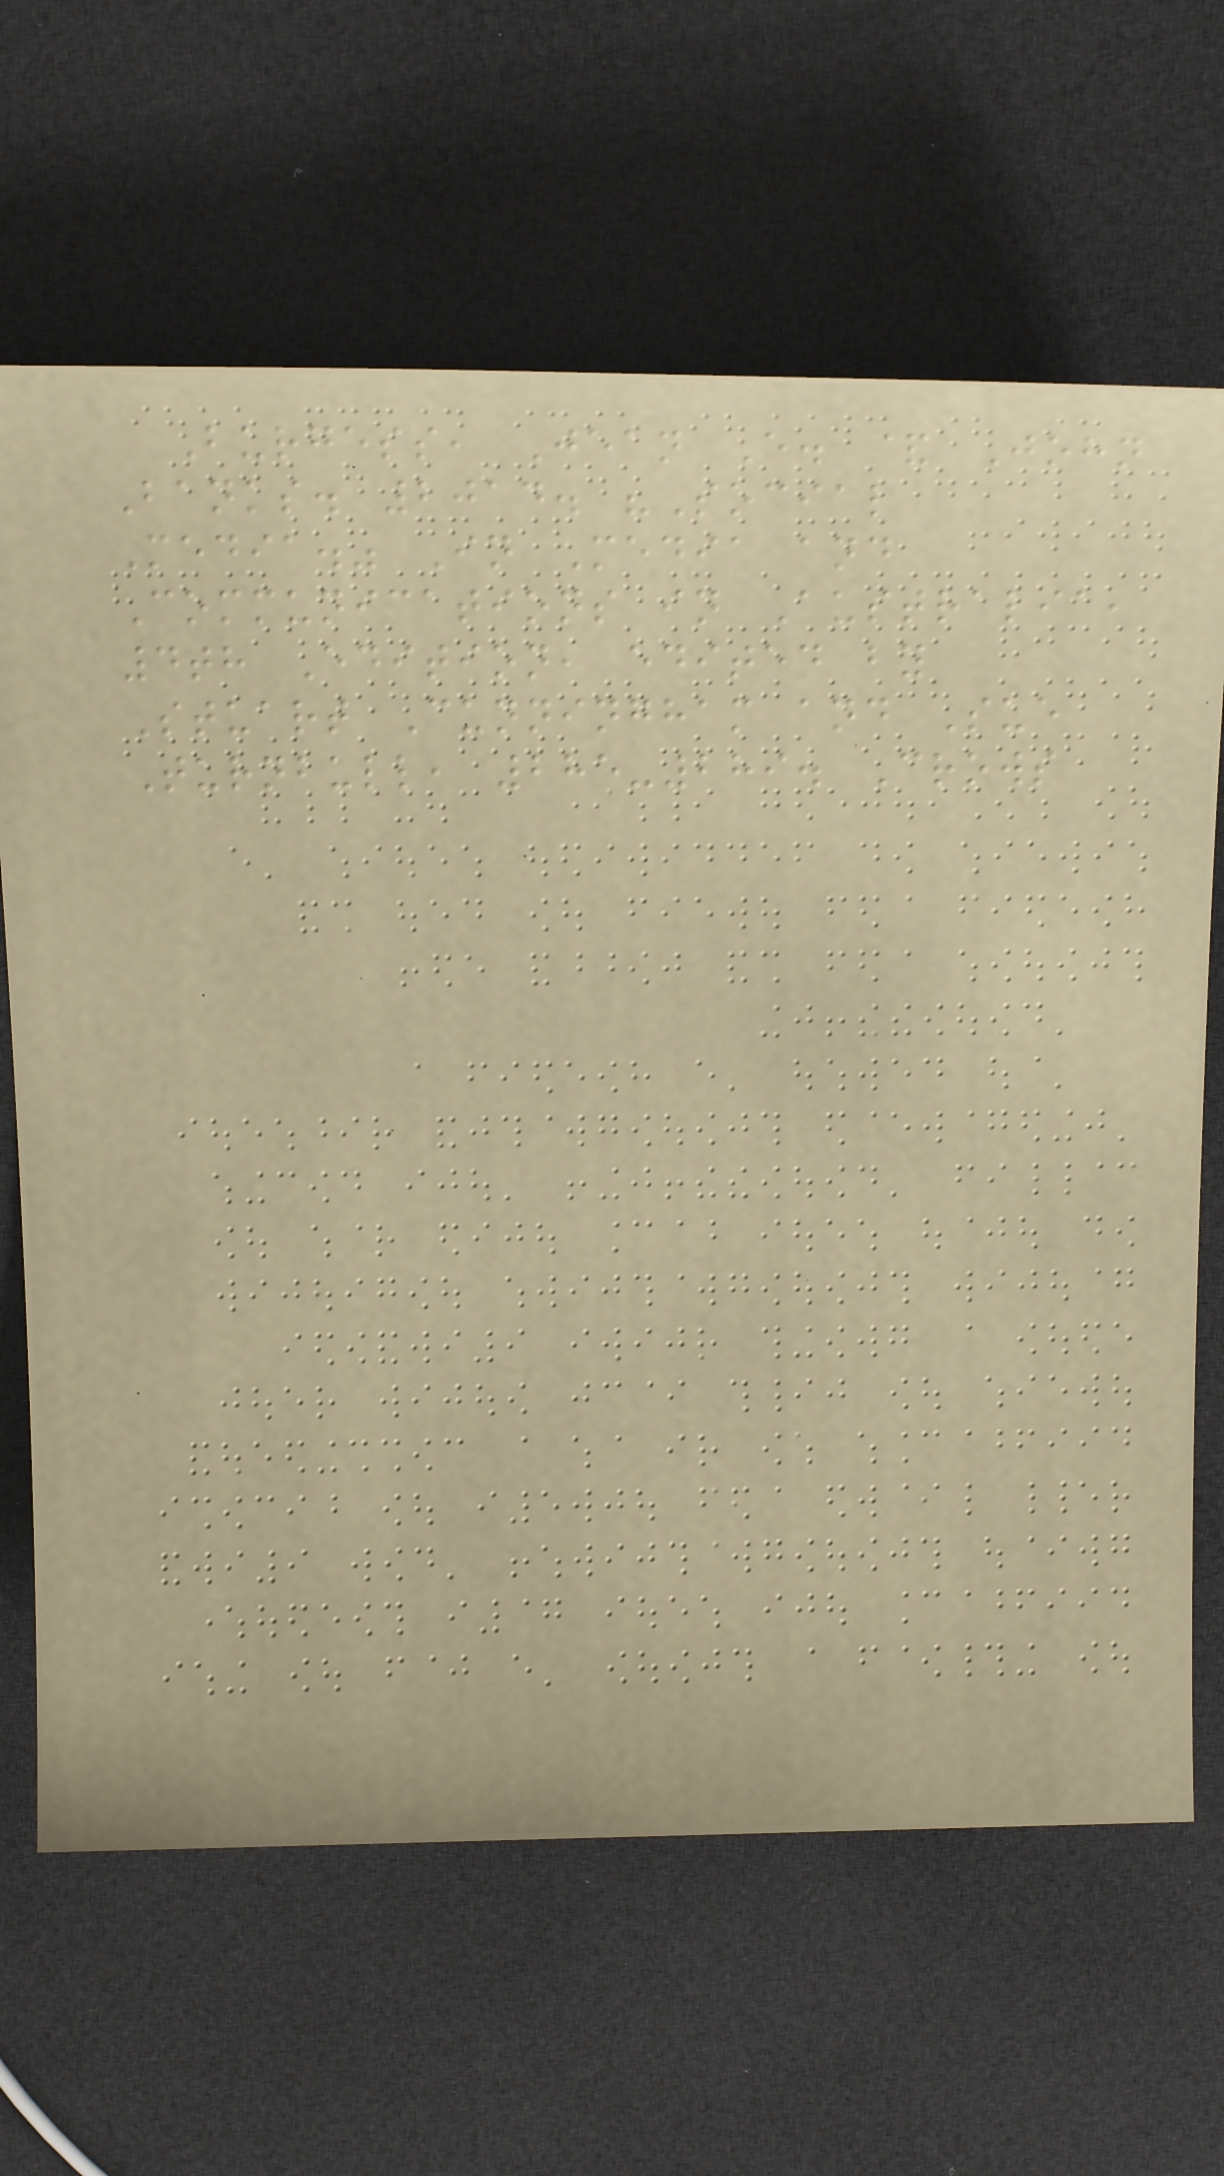Burgess, Jean E. & John
Banks. 2014. "Social
Media." In Media and
Communications in Australia,
4th Edition, edited by
Stuart Cunningham and Sue
Turnbull, 285-289. Crows
